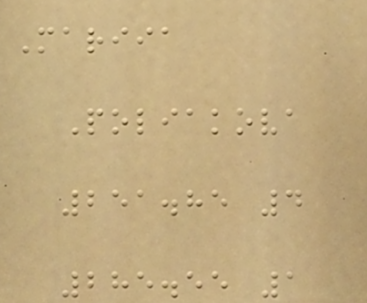Mariia
Poliakova
251.85 4
285.55 1
